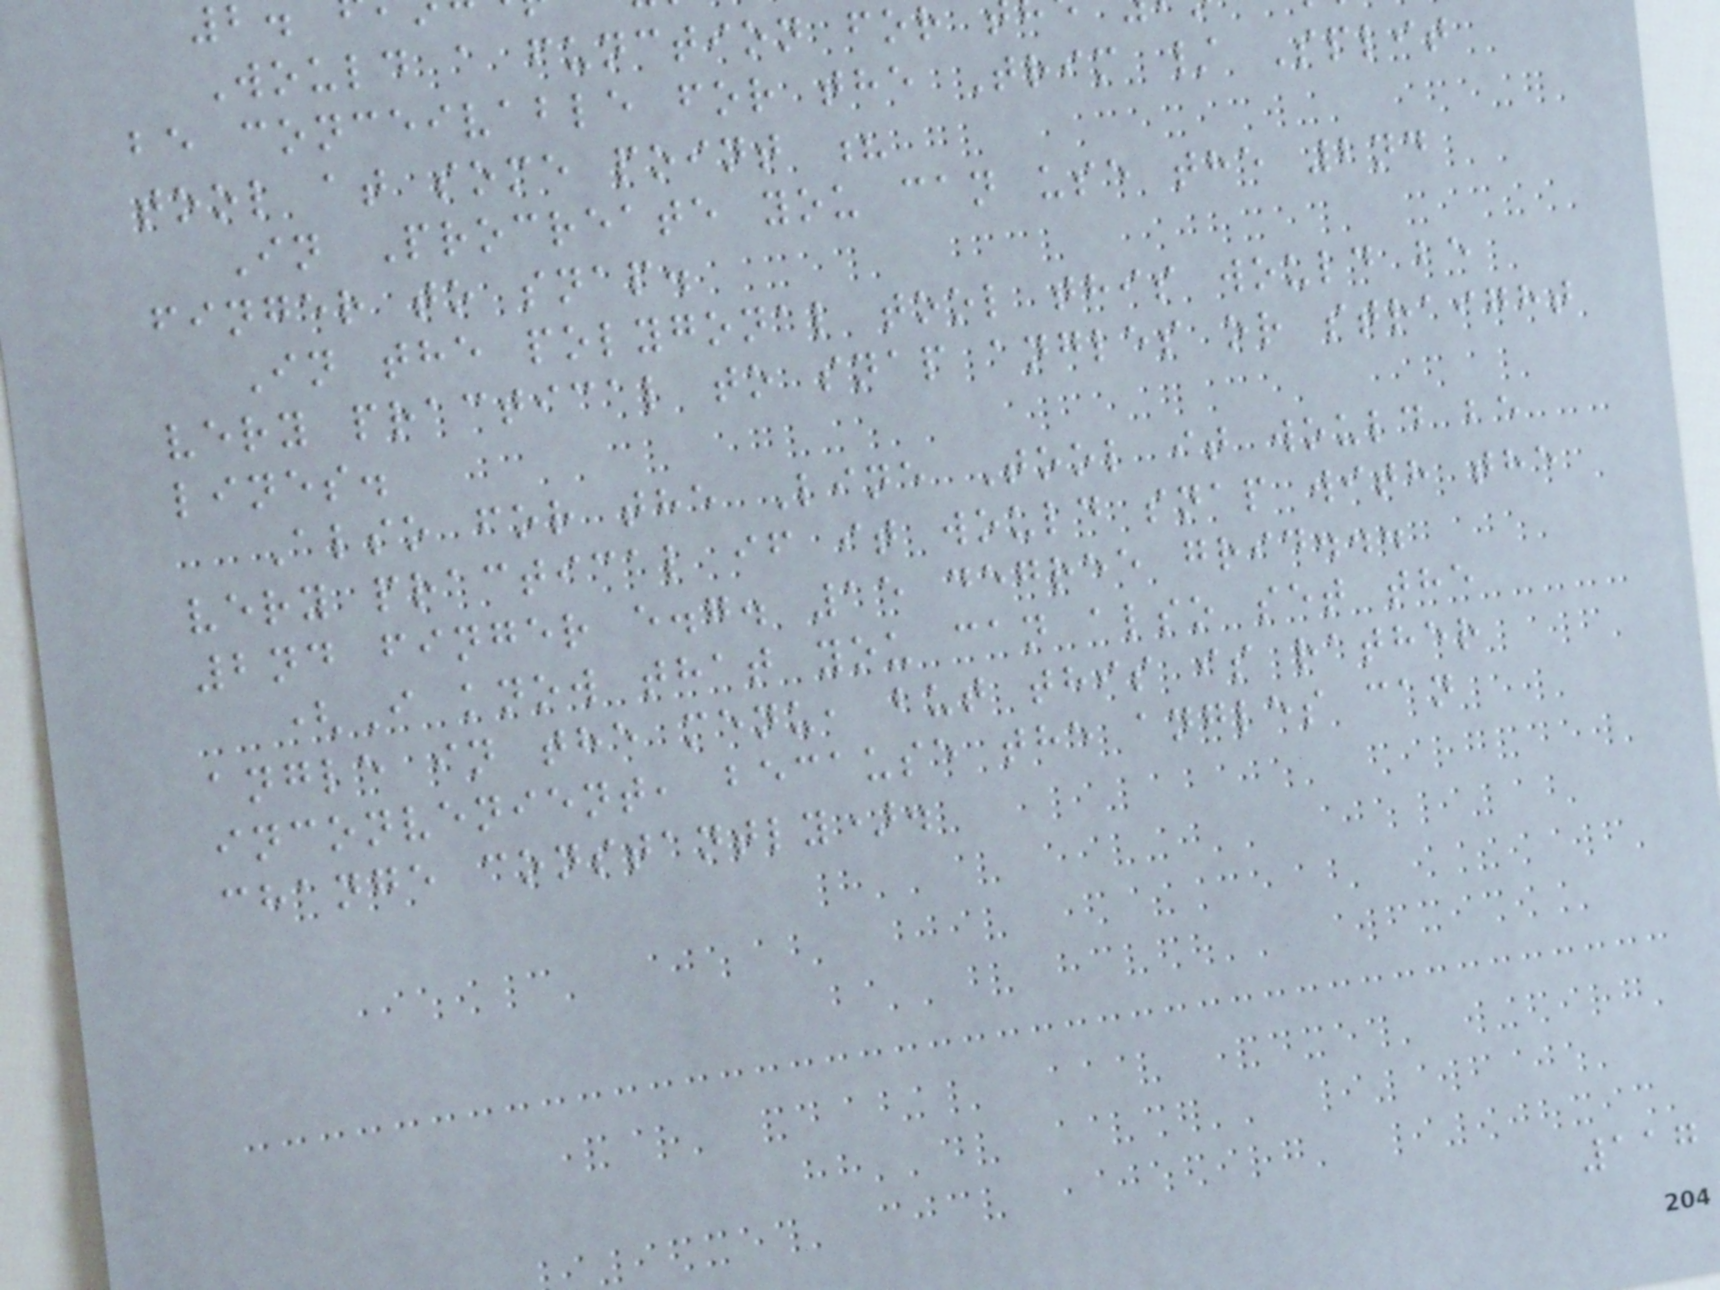Would a function for
be conceivable for the Trim / Split
tool at some point ?
In Procreate you can use the 2nd
finger to snap.
In the polygonal tool this would be
very practical to snap angles or straight
lines.
Also for the Line Tool it would be
very practical if it would snap with the
2nd finger e.g. 15 degree grid...
(I know that you can also set the
angle in the menu, but this is rather
inconvenient, because the angles can
change constantly).
117
